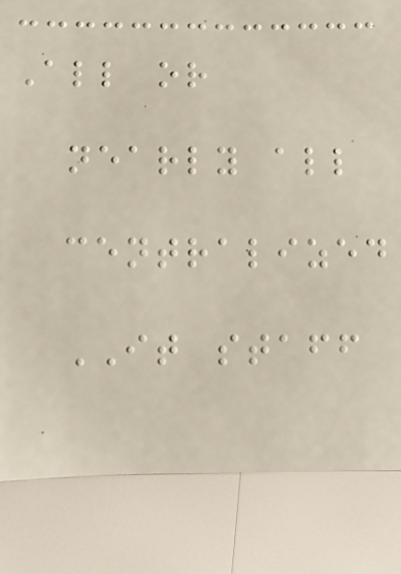All or
nearly all
centralized
IT staff
